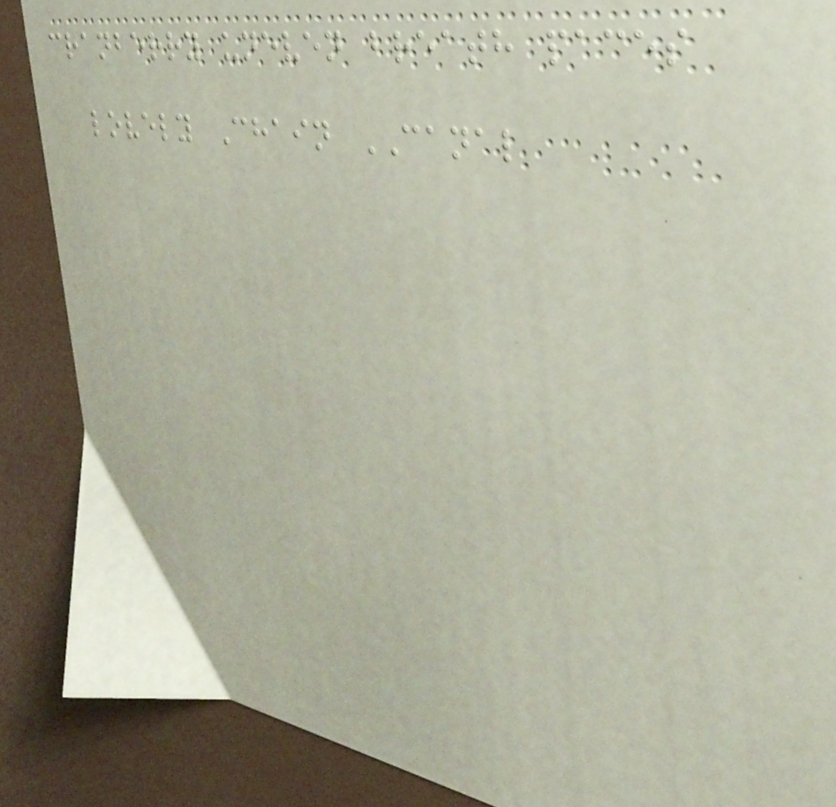cranberry uneven breath paces
lovely Chain CANAL
